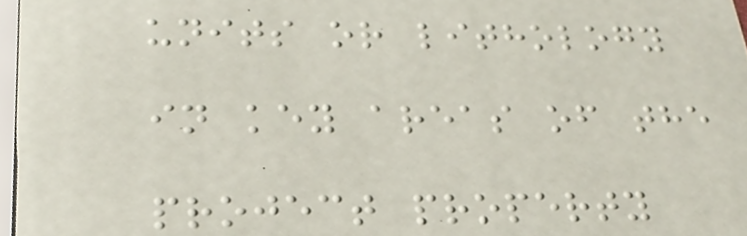units or lithology
in key areas of the
project property
